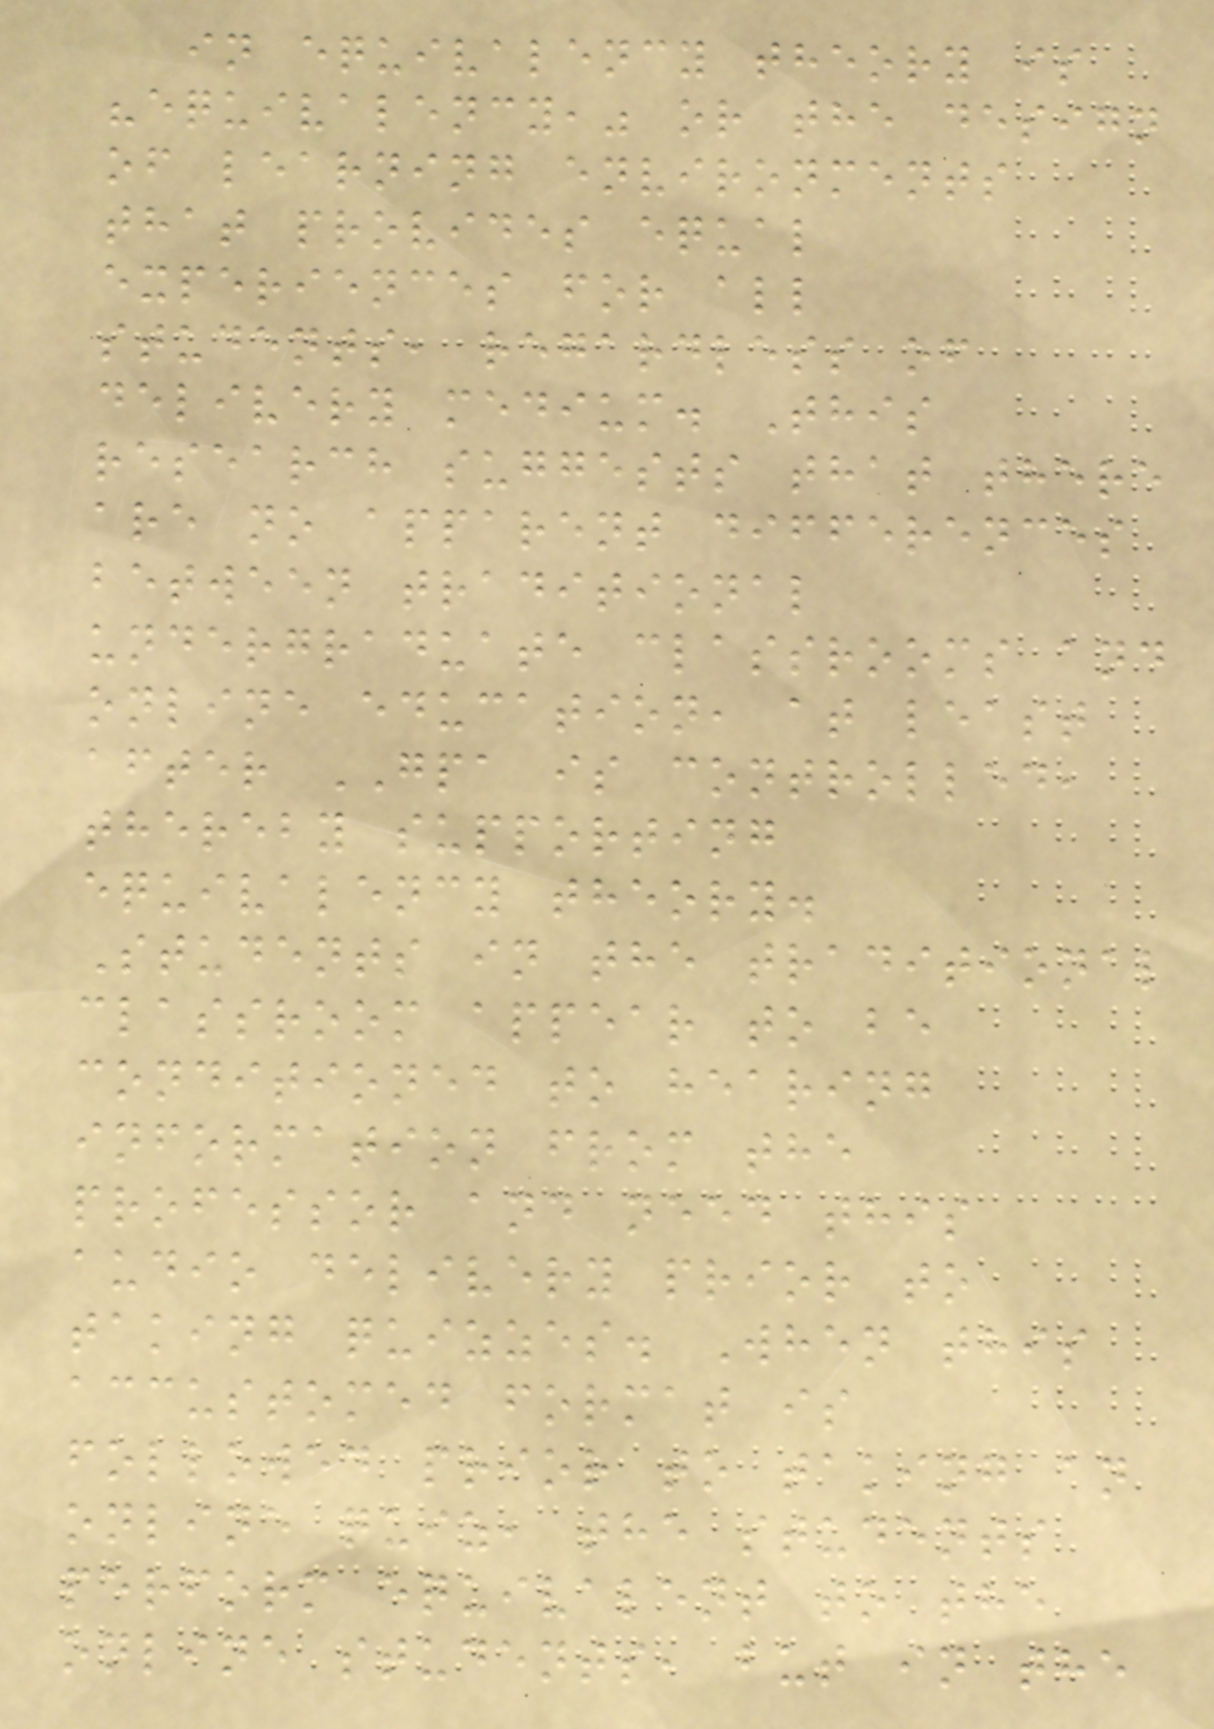in equivalency theory is
"equivalency," or the design
of learning environments
that provides equal
experiences for all
students, regardless of
delivery medium. This
research suggests that there
are no apparent differences
between traditional
undergraduate classrooms and
online education, at least
after GPA is controlled,
thereby supporting
equivalency theory.
Students in the traditional
classroom appear to be
conditioned to hearing
information from the
professor and need this
audio delivery prior to
taking quizzes. When this
accustomed format is
followed prior to taking an
online quiz, the students
perform equivalent to the
online students, but in the
